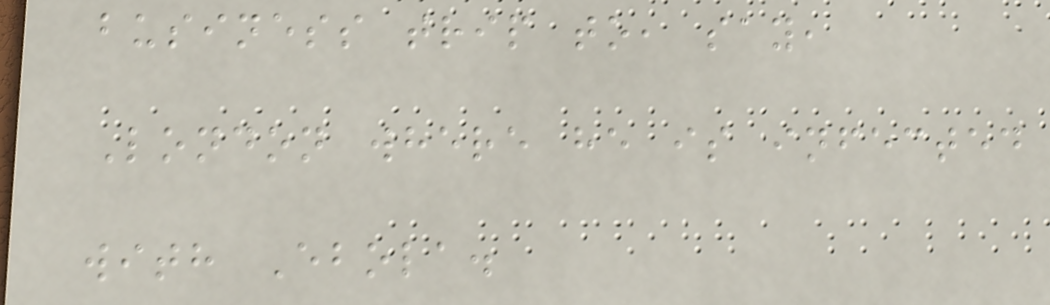business trip to, say,
London where he is infected
with Ebola.
